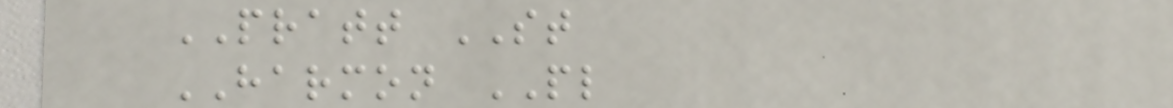PRATT ST
HARMON PL
